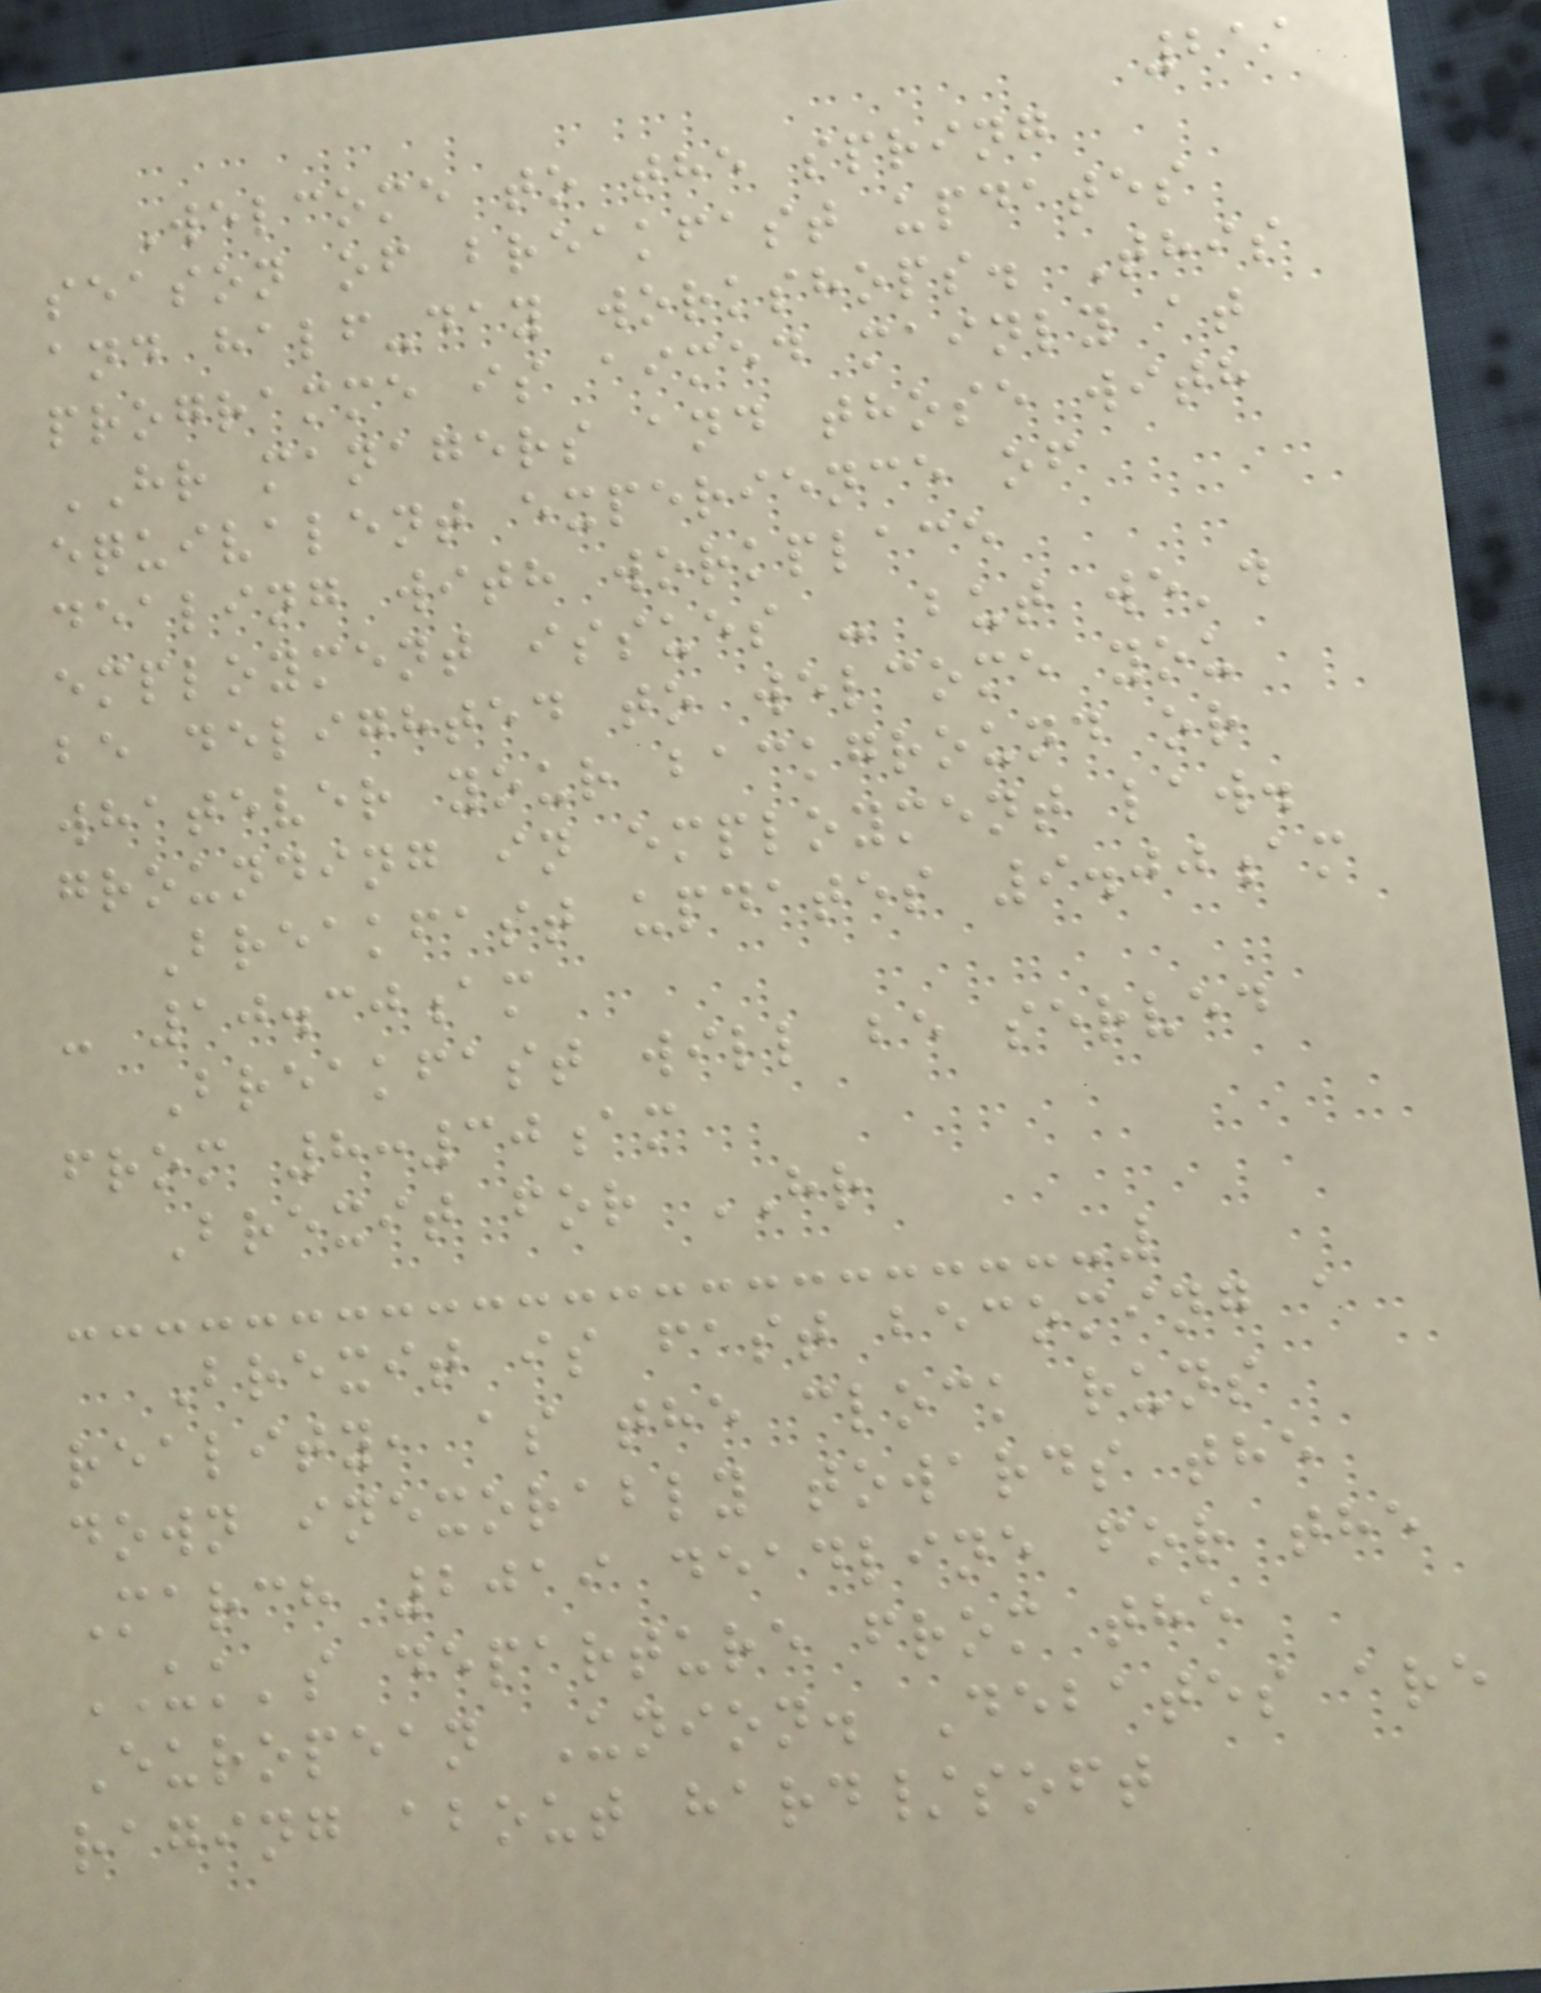211
Welcome to the spring
season of breakfast updates
and half-day workshops. This
programme is aimed mainly at
HR managers and those with
equivalent experience of
dealing with workplace
employment issues - but we'd
be delighted to welcome you
whatever your background or
grounding in employment law.
Breakfast updates 9.00am
- 10.30am
Breakfast will be served
from 8:30am
Brexit for HR
Brexit is fast becoming a
reality, as the clock runs
down inexorably towards the
March 2019 deadline for the
UK's departure from the
European Union. Debates are
raging about hard/soft
